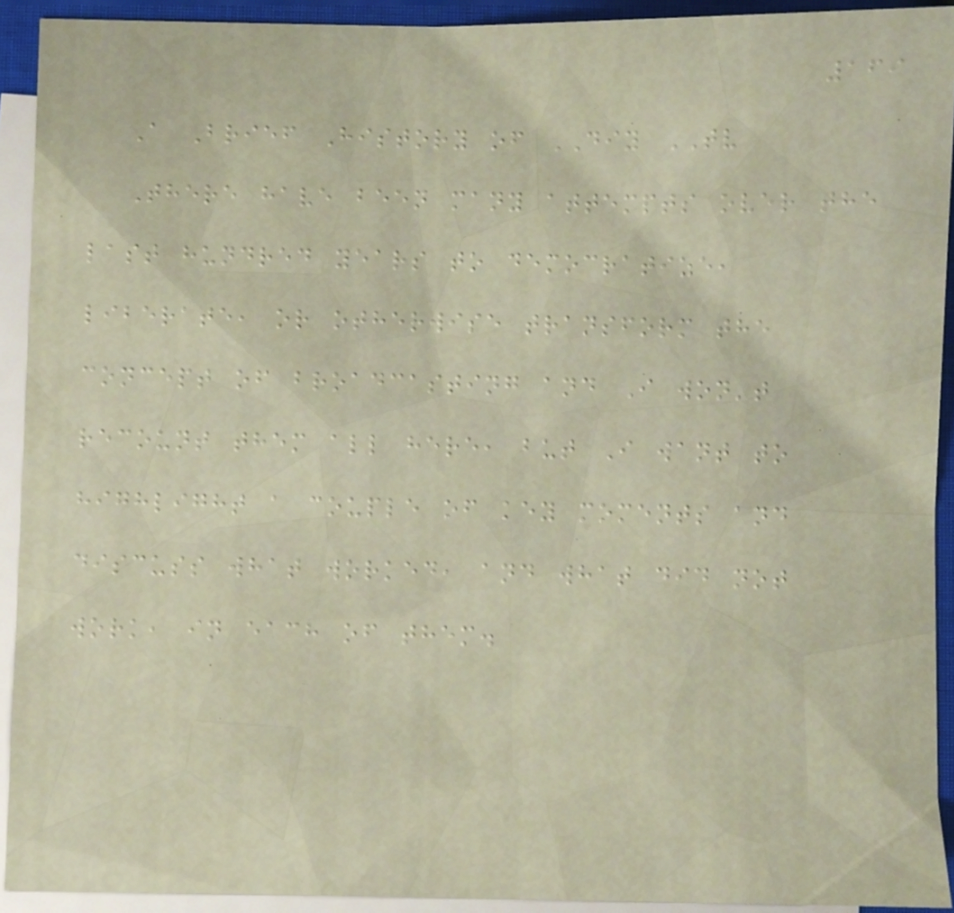169
A Brief History of DIY TV
There have been many attempts over the
last hundred years to democratize,
liberate, or otherwise transform the
concept of broadcasting and I won't
recount them all here, but I want to
highlight a couple of key moments and
discuss what worked, and what did not
work, in each of them.
